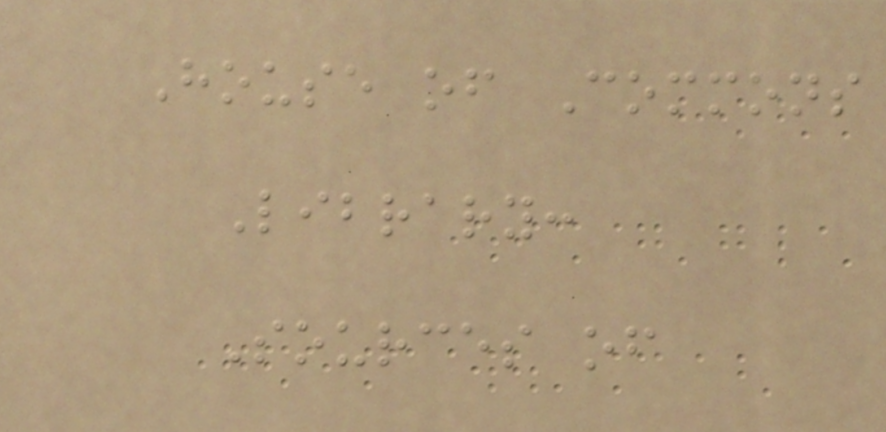House of Commons
Library:
Sources of
